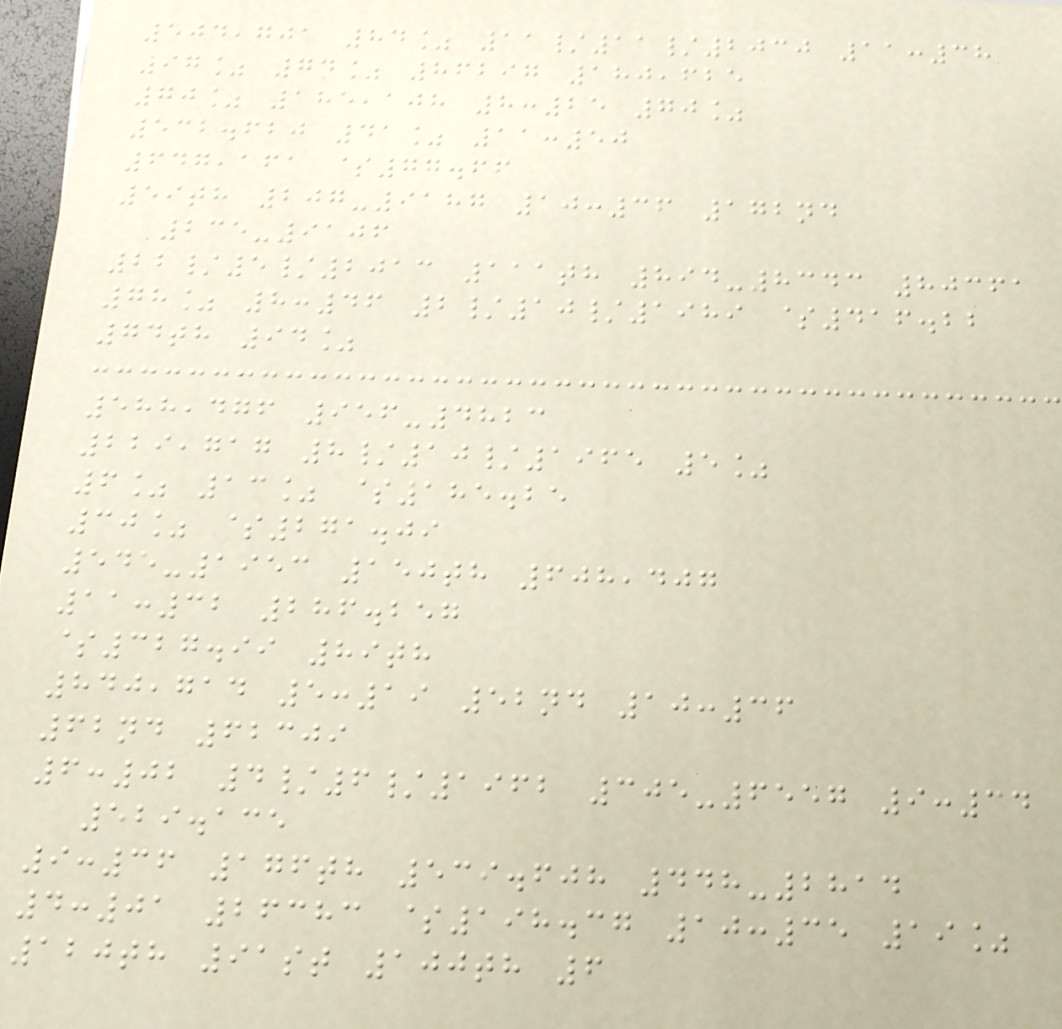504,701 84% 11/11/2030 11:38
97% 74% 86297 180,625
70% 185,108 8:25 70%
532.620 41% 11:50
647,161 $77.66
59th 207-9187 10:36 172nd
235-9106
22/5/2013 111th 894-8343 80361
78% 8:46 2/10/1989 $416.22
74th 94%
588,476 956-4823
229,717 8/10/1965 5%
6% 13% $185.25
30% $271.09
545-1953 150th 608,407
11:32 286.257
$327.99 89th
840,714 5:19 52nd 10:36
62nd 62309
6:02 4/6/1962 305-6557 9:34
529.135
9:36 176th 539.608 448-2814
4:01 26383 $198.37 10:35 19%
120th 91st 100th 6
